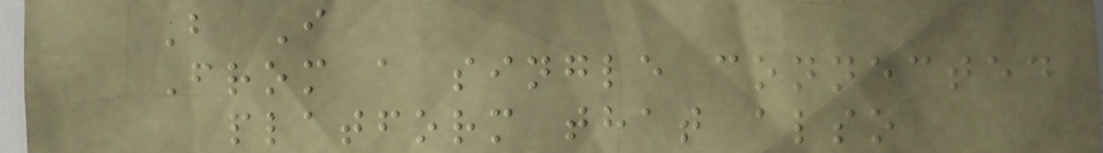B I
From a single connected
platform that also
